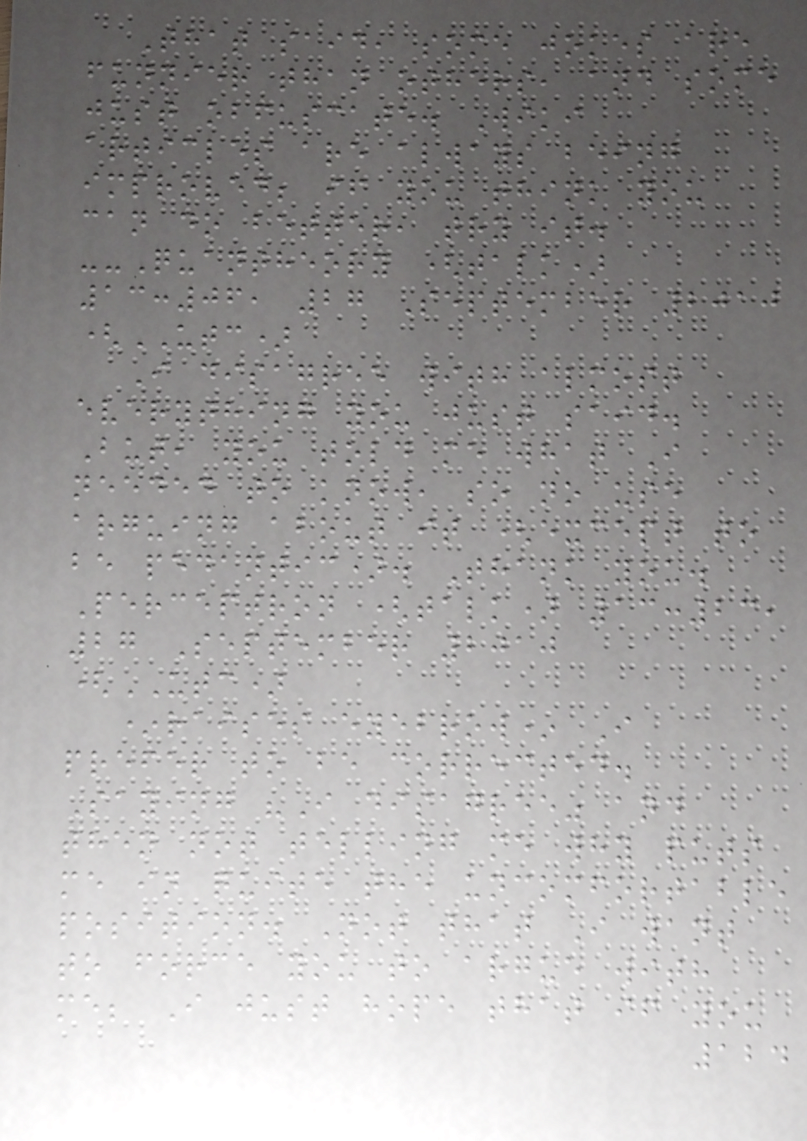That said, some jokes are
funnier than others, and some
just obfuscate. Wiki
articles are always being
improved; if you think you
can do better, try it.
--Quantheory (talk)
13:06, 27 September 2010
(UTC)
I disagree with almost
everything you just said.
But, you told me what I
needed to know, so no use
arguing about it (except to
be pedantic). Thank you.
Perceptron (talk) 13:23,
27 September 2010
(UTC)
*raises eyebrow* I
prefer to be corrected.
Saying "I disagree" and
then not telling me why puts
me in quite the uncomfortable
position. Not that I want
to force you to argue with
me; I just hope that if you
124
